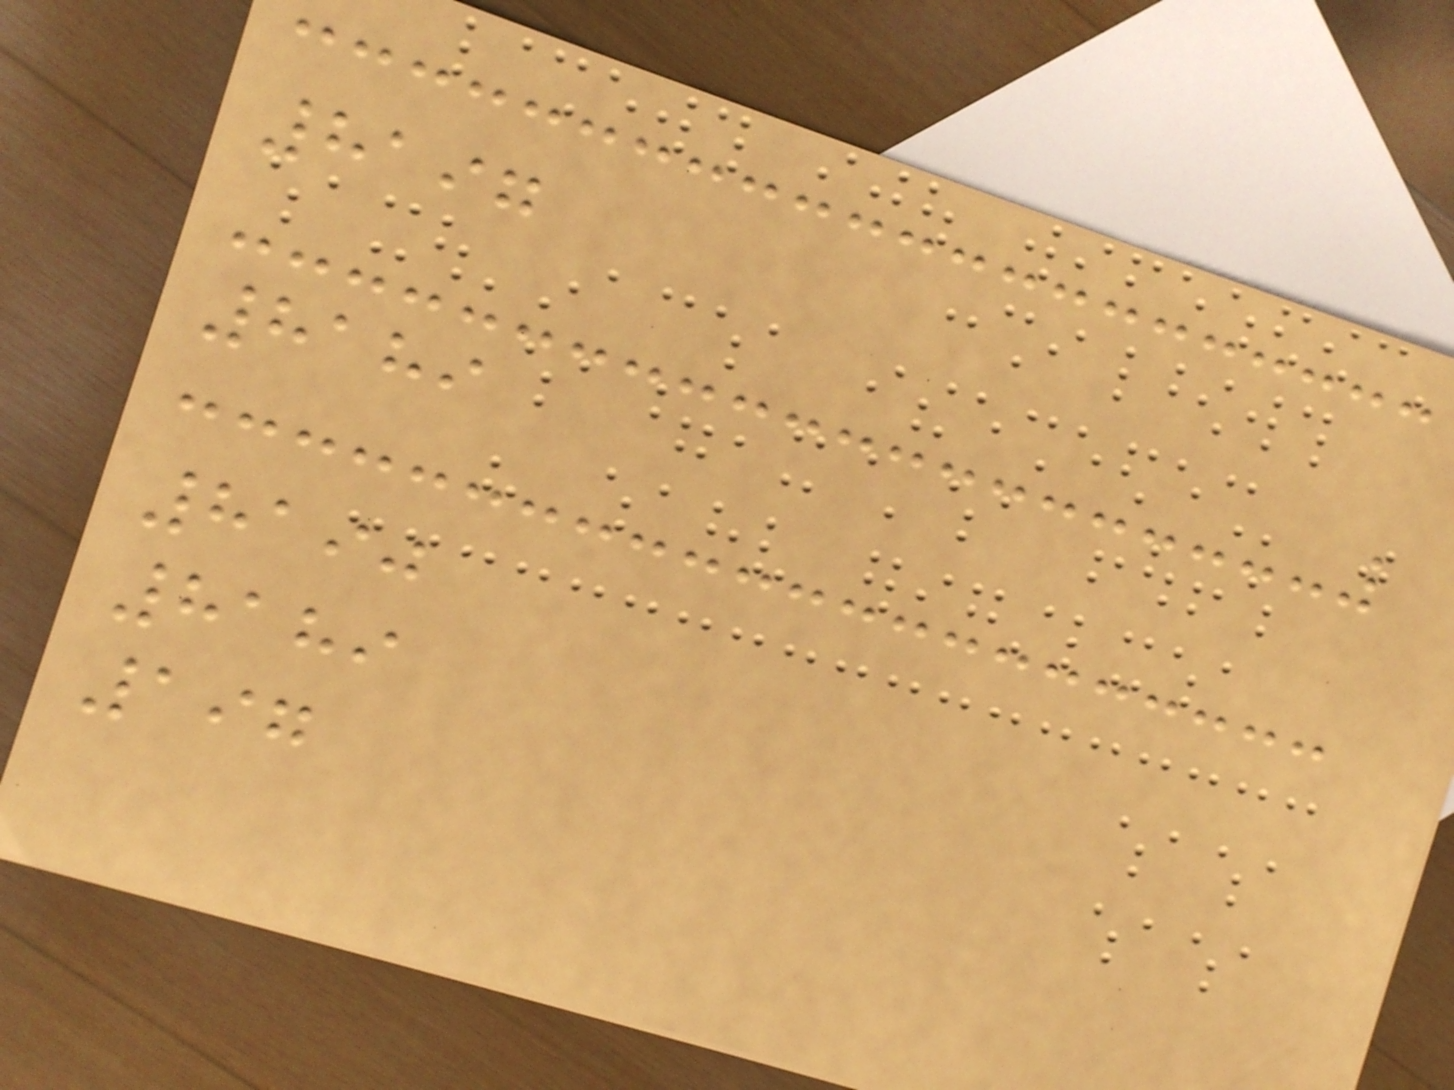8197
8189
8190
8189
197
